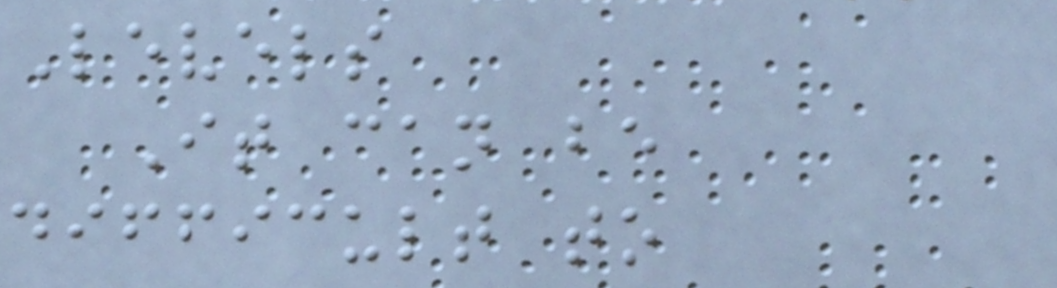Levels
It can be
difficult to
